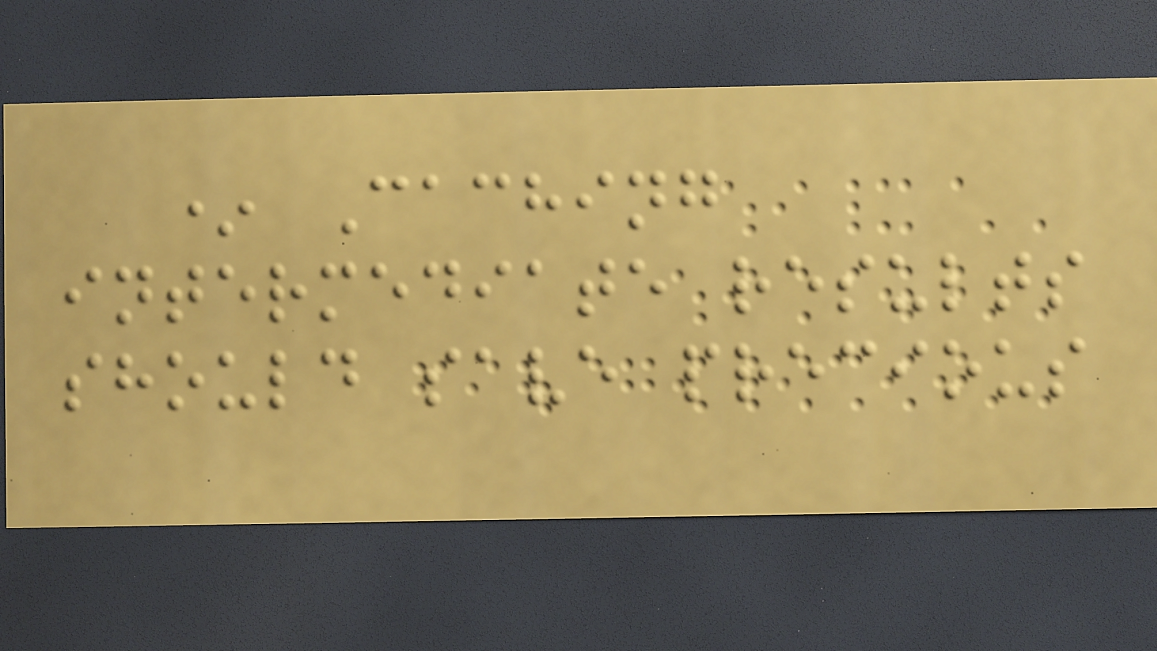* Caching
intermediate results
should save precious
